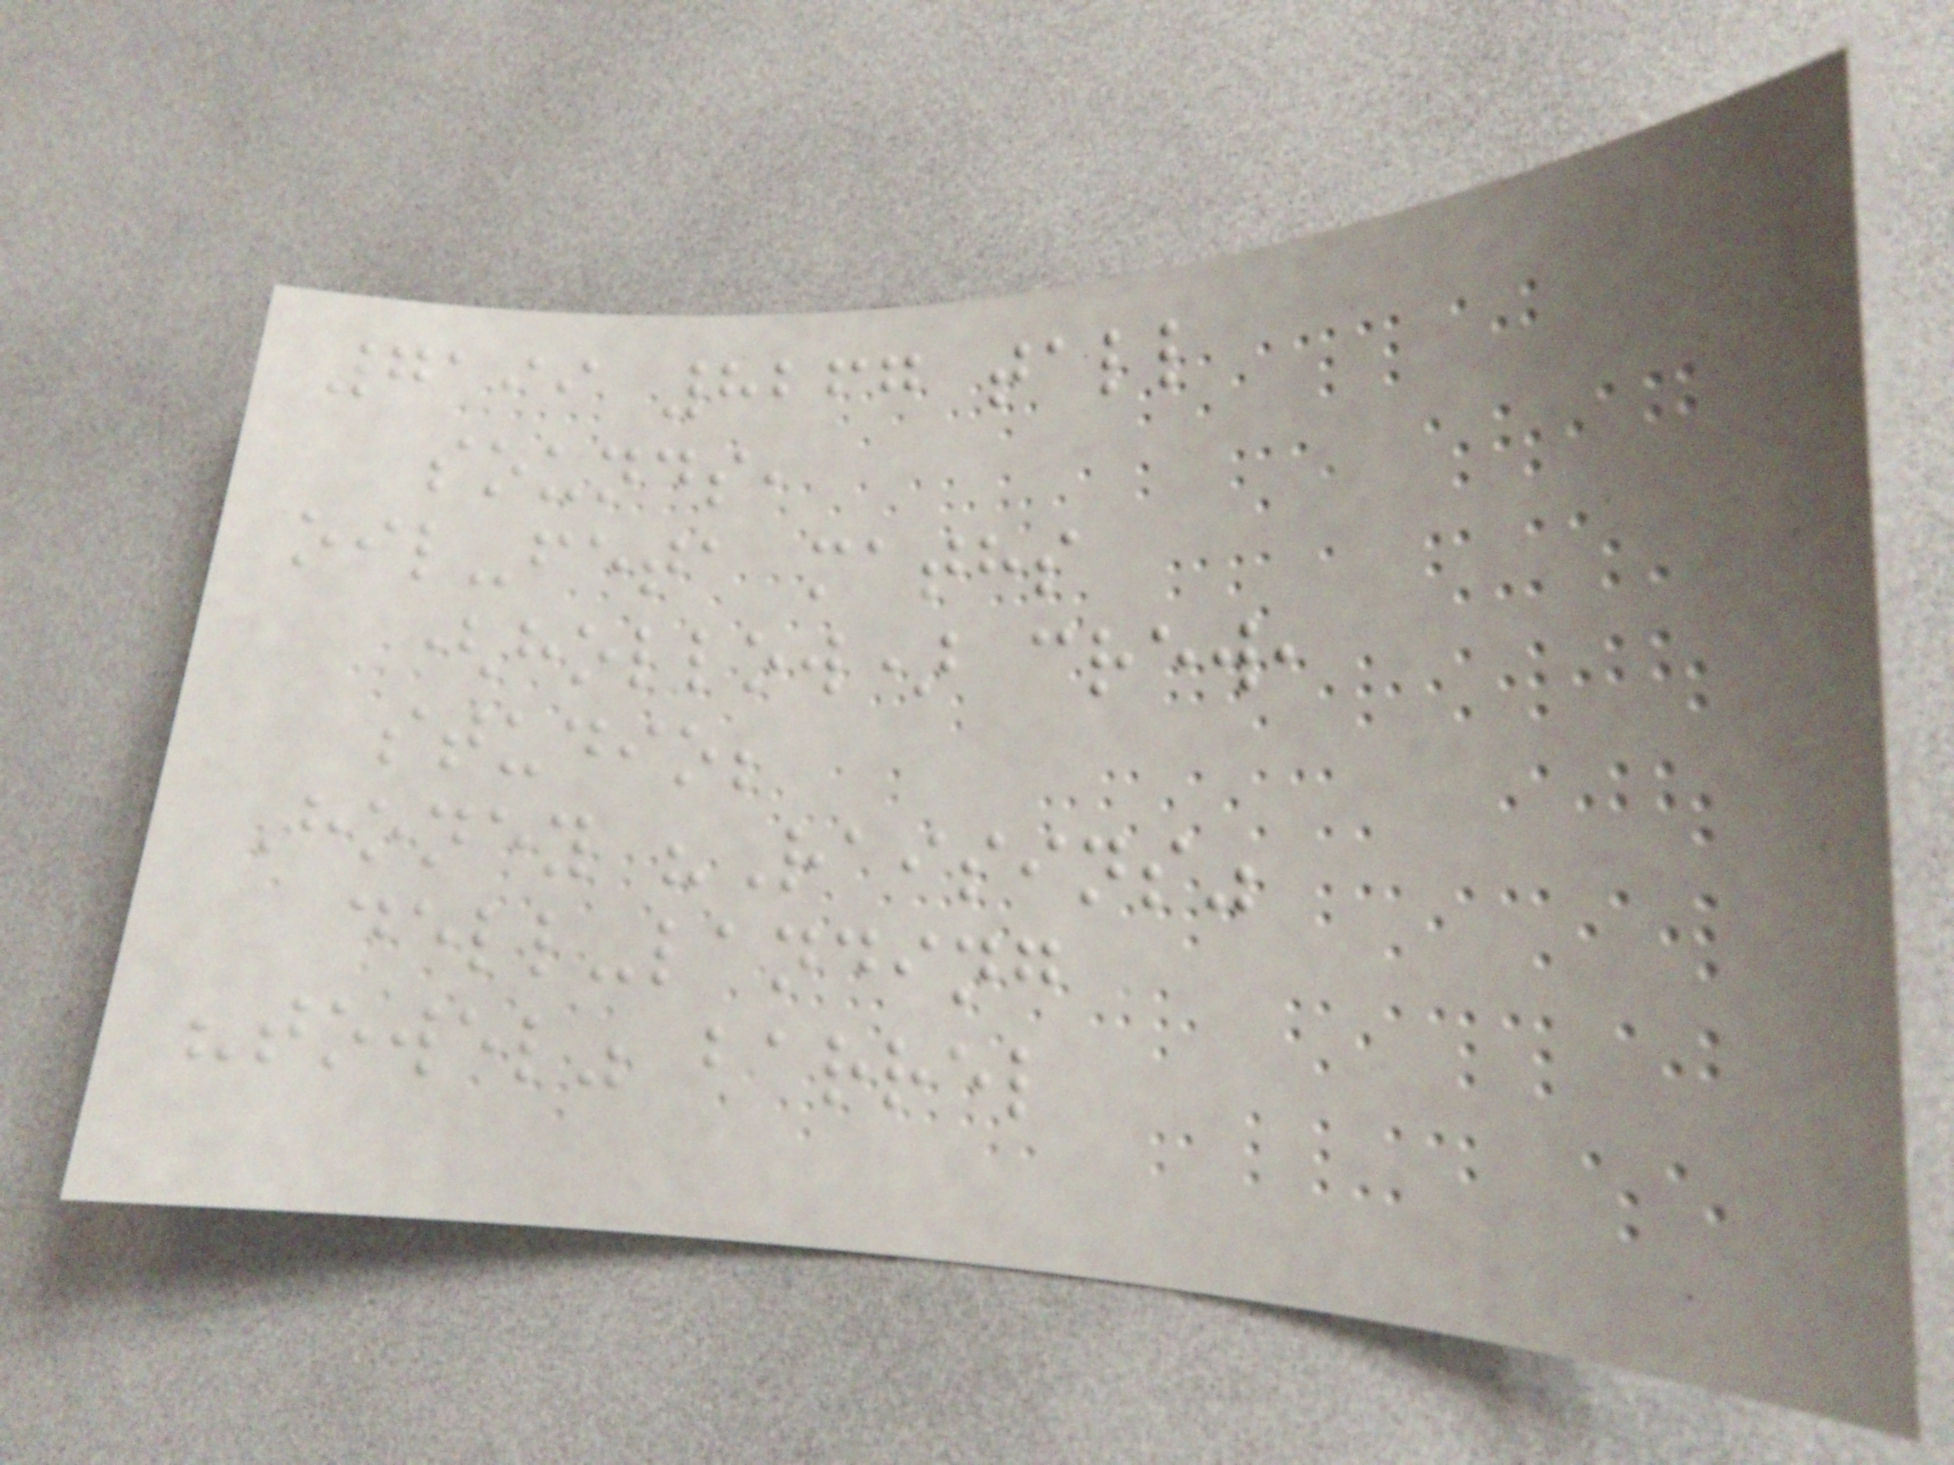7199 8267 tall
sounds,
oil-feta maths
(hollow) crew,
studio;
Honey "Raisins"
dell-landing
"towel" barrel
